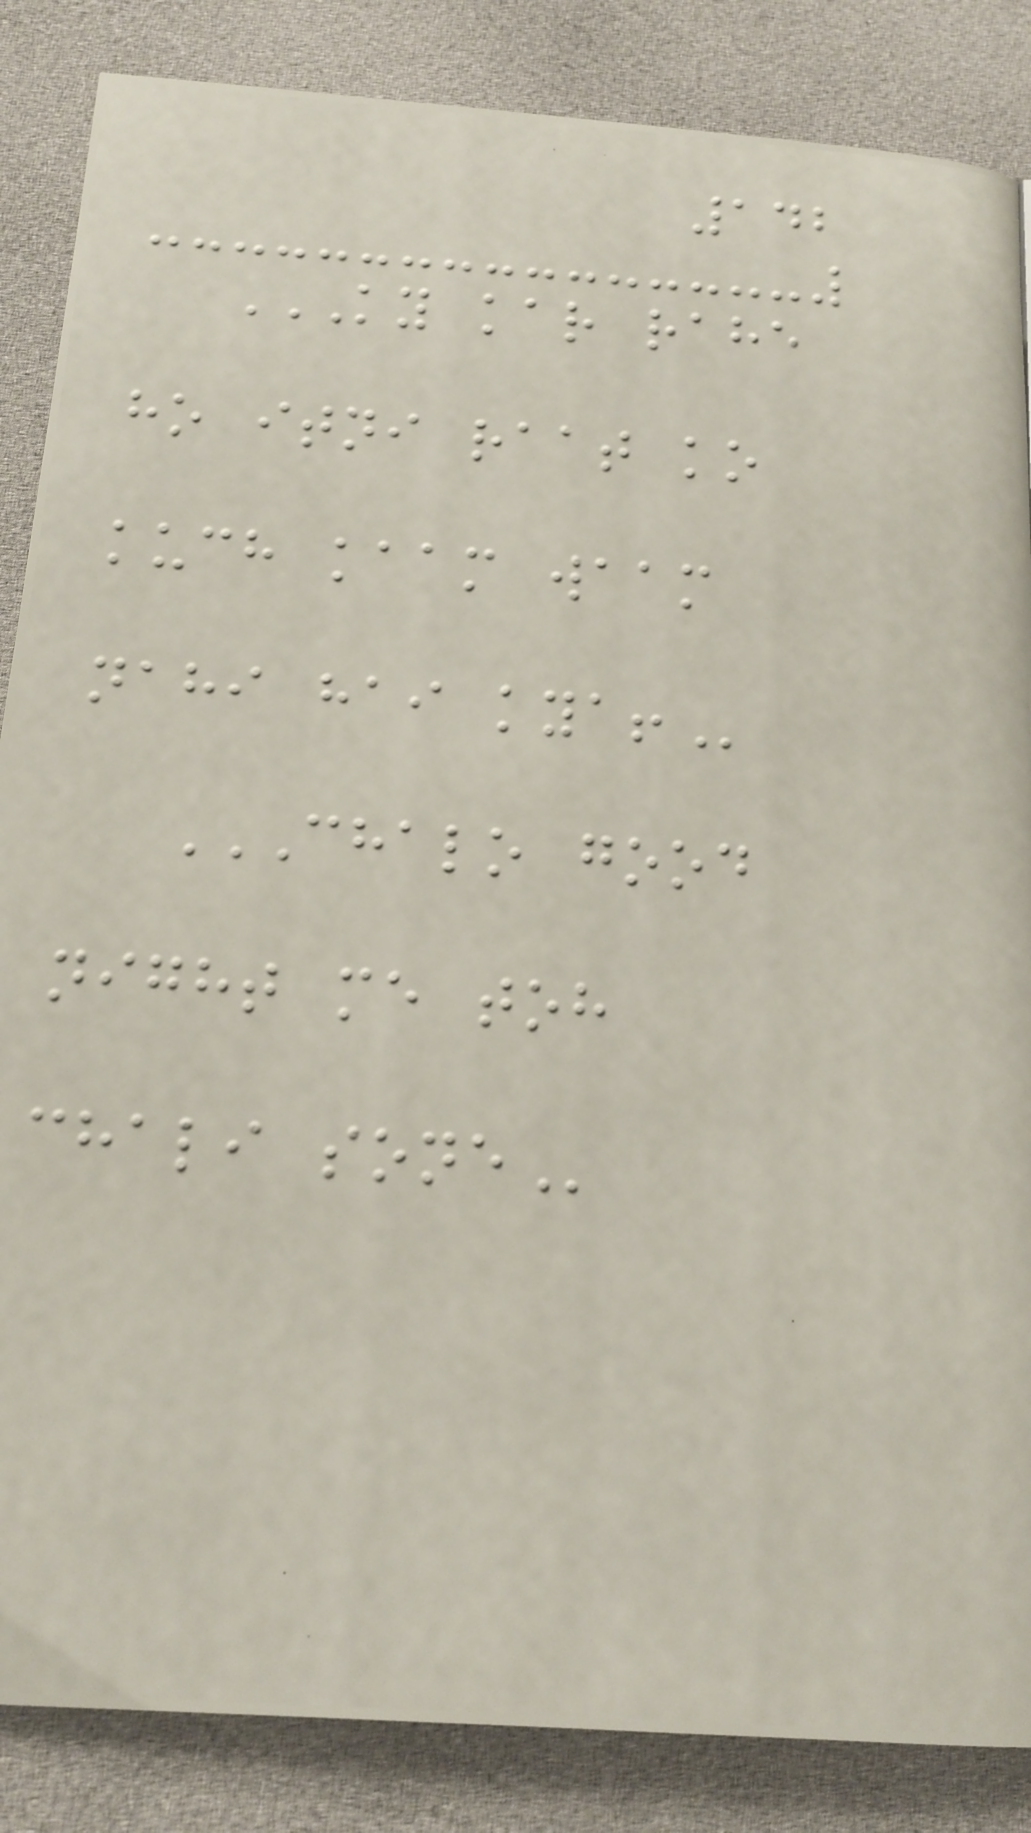142
KY KAR RAHE
HO ITNI RAAT KO
KUCH KAAM WAAM
NAHI HAI KYA!
CHALO GOOD
NIGHT ME TOH
CHALI SONE
